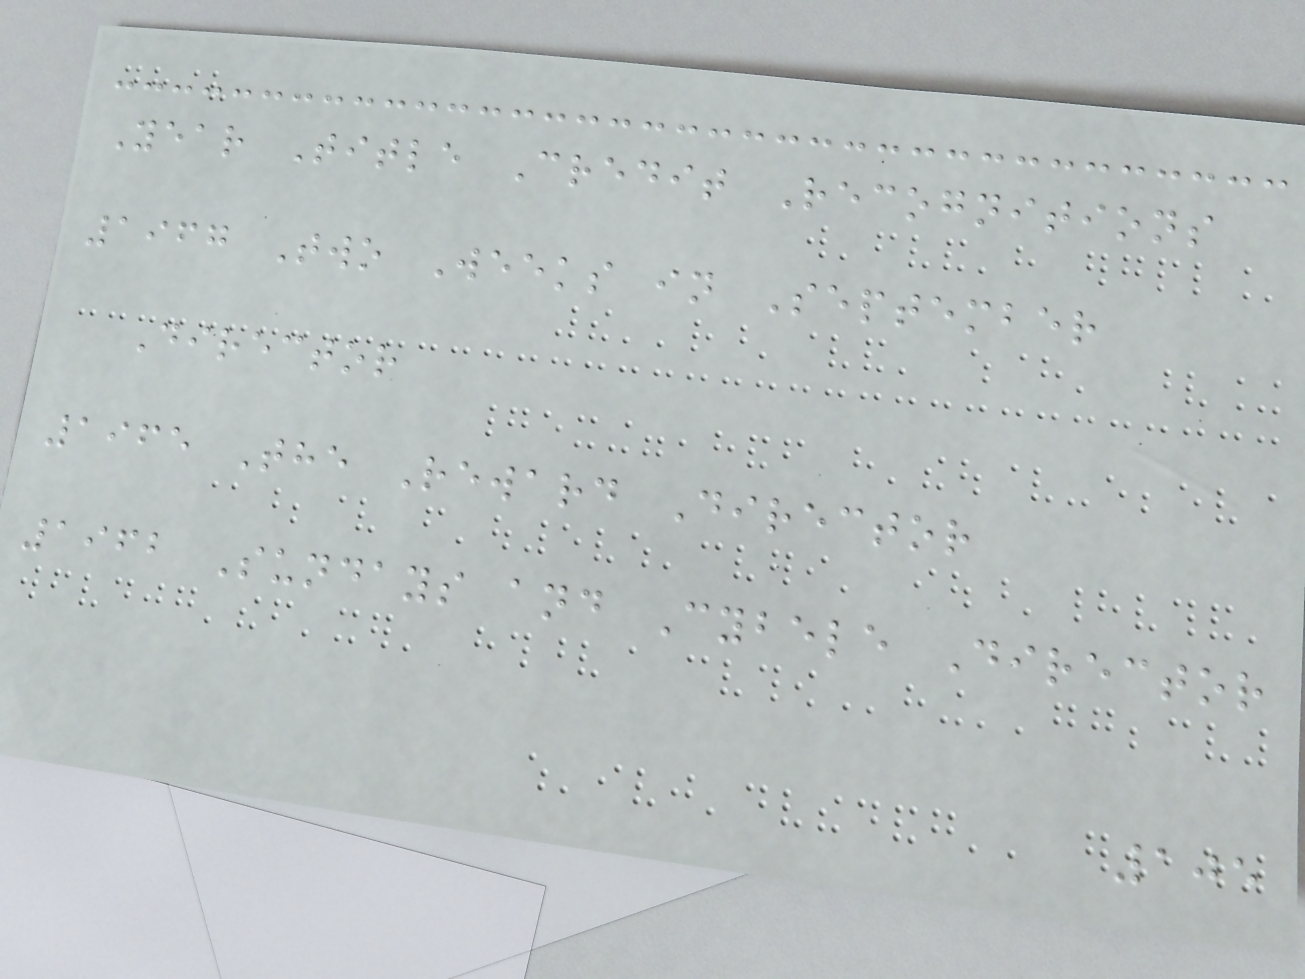Year Title Credit Recognitions
1967 Two Weeks in September
Director
1965 The Reward Director
1962 Sundays and Cybele Director
105
